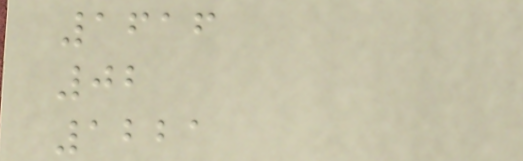1616
02
1221
